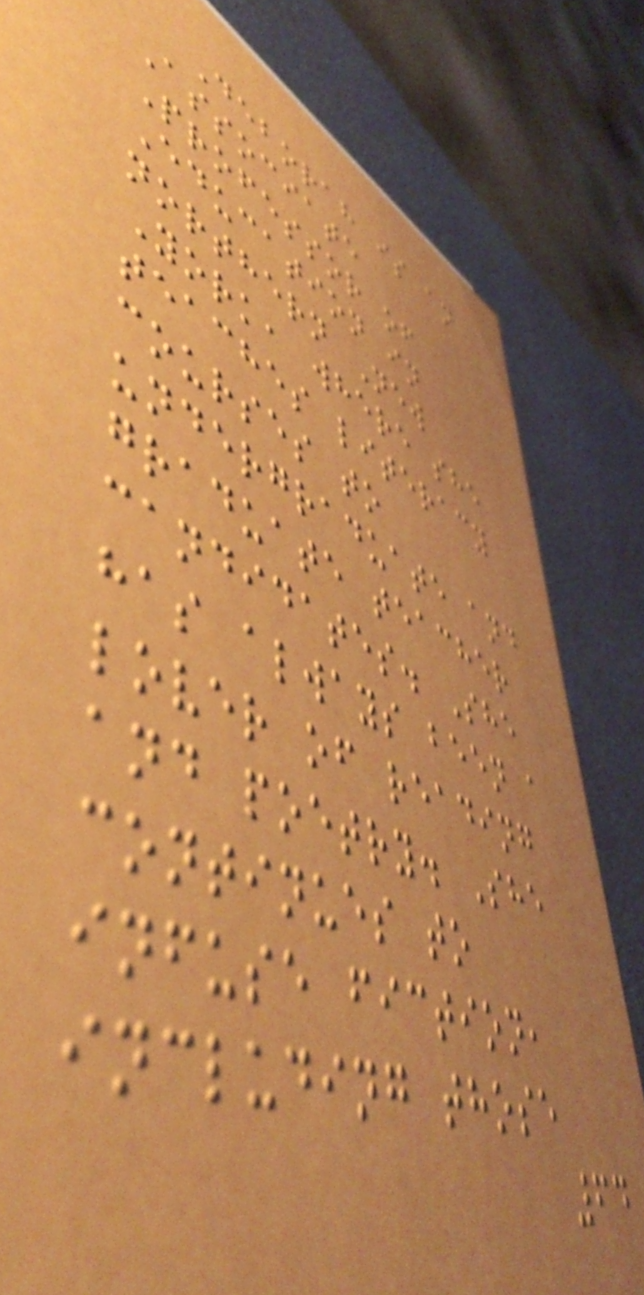Deborah is an
Associate
Professor of
Education in
northern New
York, where she
teaches literacy
courses to
undergraduate and
graduate teacher
candidates. She
has always been a
lover of reading
and poetry. She
continues to
infuse fiction,
including those
64
